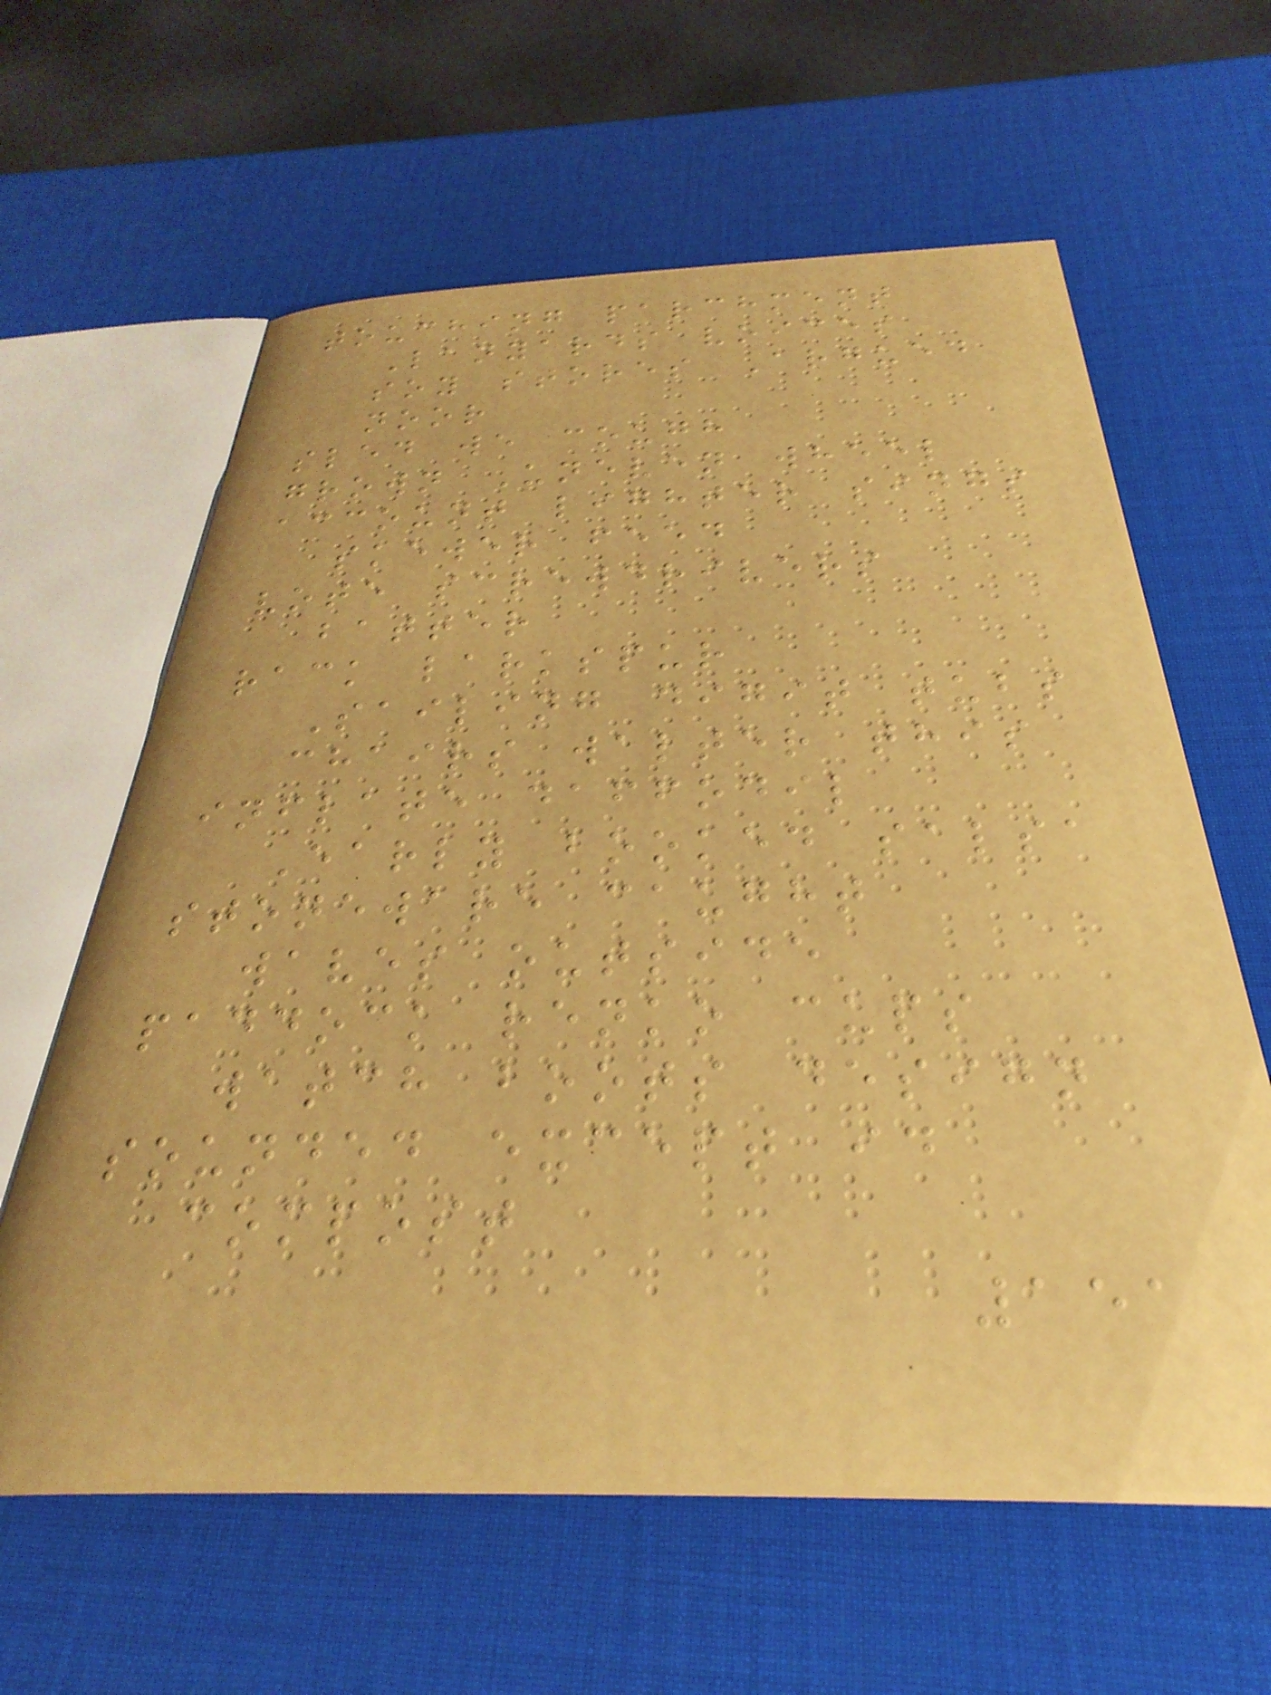touching parchment
Lanyards voices
soy stores Argued
noor
sled we cough
grown Uneven wheel
account lighter sings
skewer feed
vote screwdrivers
batter
rack larkspur
Sailing digit tubs
chairs walter this
inflate daffodil
Early booked salsa
stoneware caught
waves outside
paddock renko cups
watch boots design
sounded except id
compost
151
